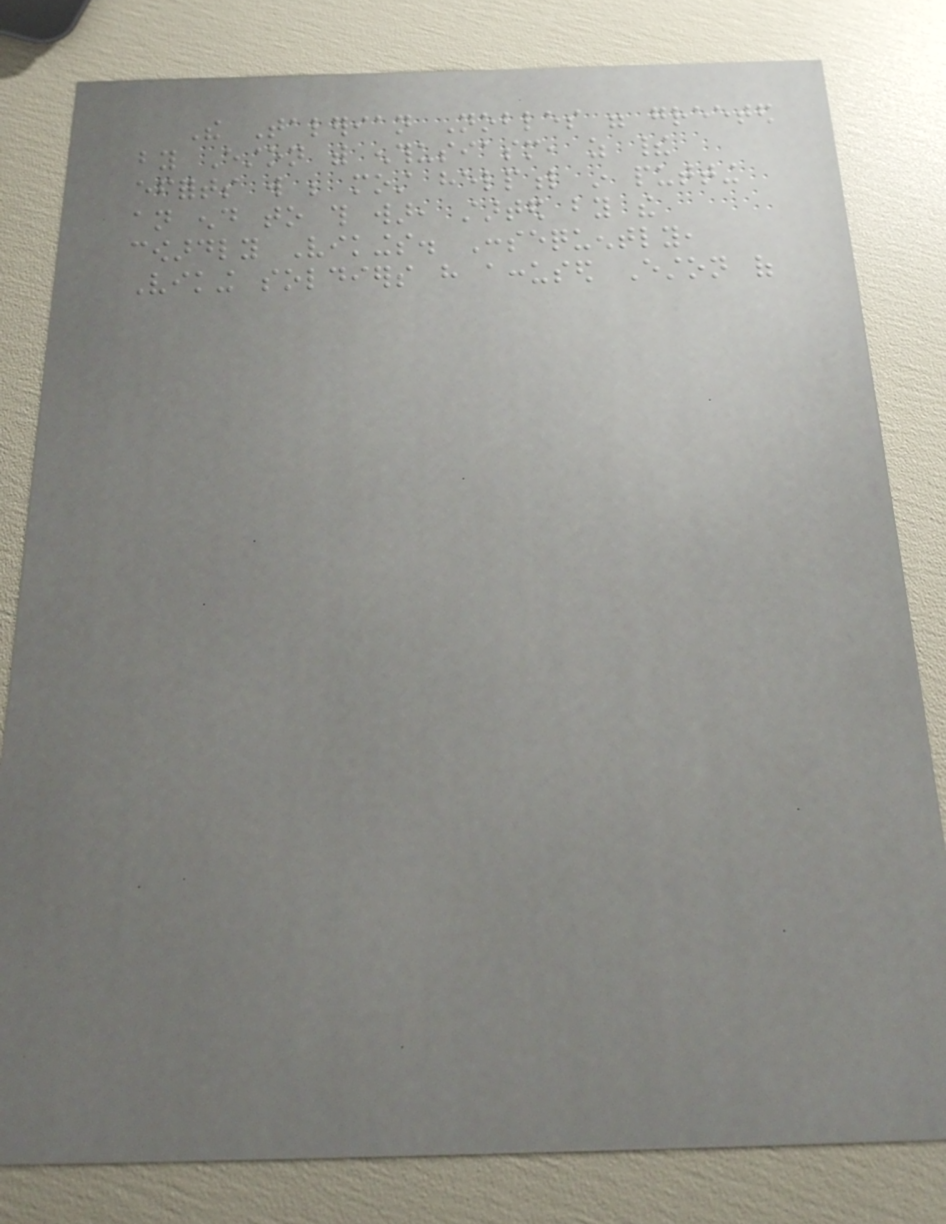The Talerian Nobles were greeted
by Eston with enthusiasm, as their
efforts will be most helpful in putting
an end to this war, started by the
cowardly Vikings. Consequently,
Viking soldiers have accused Eston of
